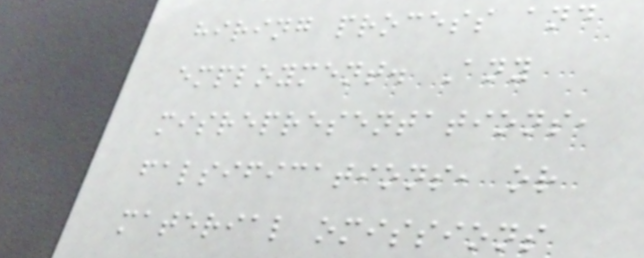hiring process and
employment. Any
misrepresentations,
falsifications, or
material omissions
